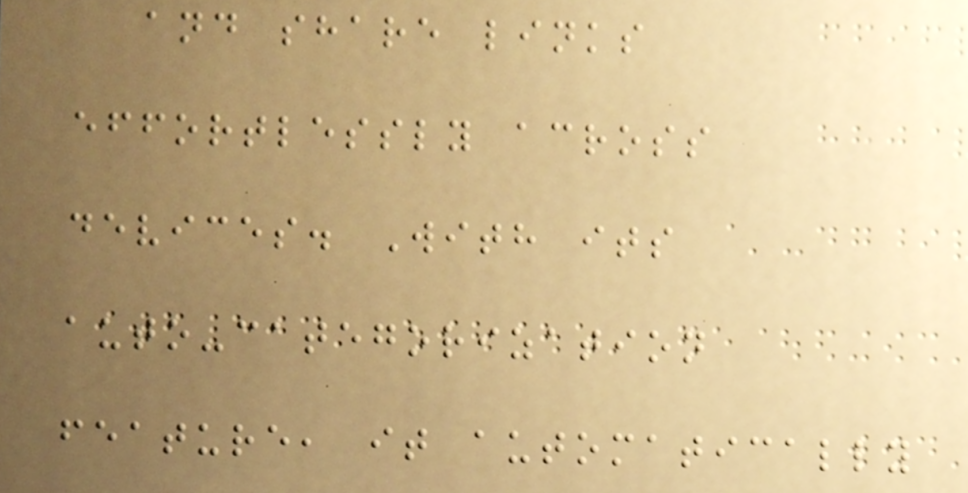and share links
effortlessly across
devices. With its
auto-categorization
feature, it automatically
